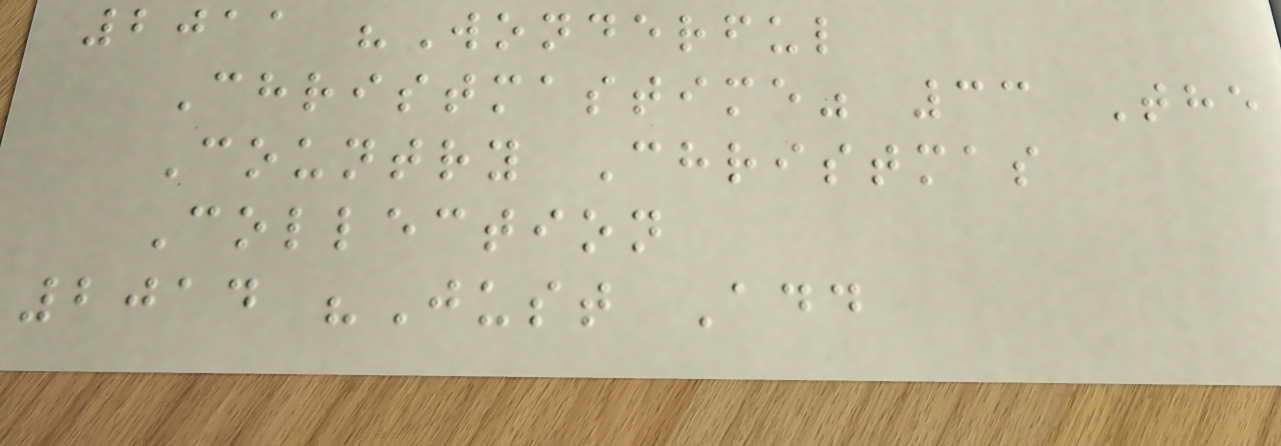2011 "Wonderful
Christmastime" 33 The
Country Christmas
Collection
2014 "Just Add
